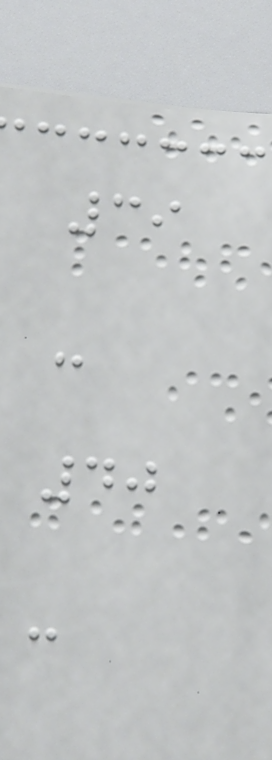39
-
40
-
